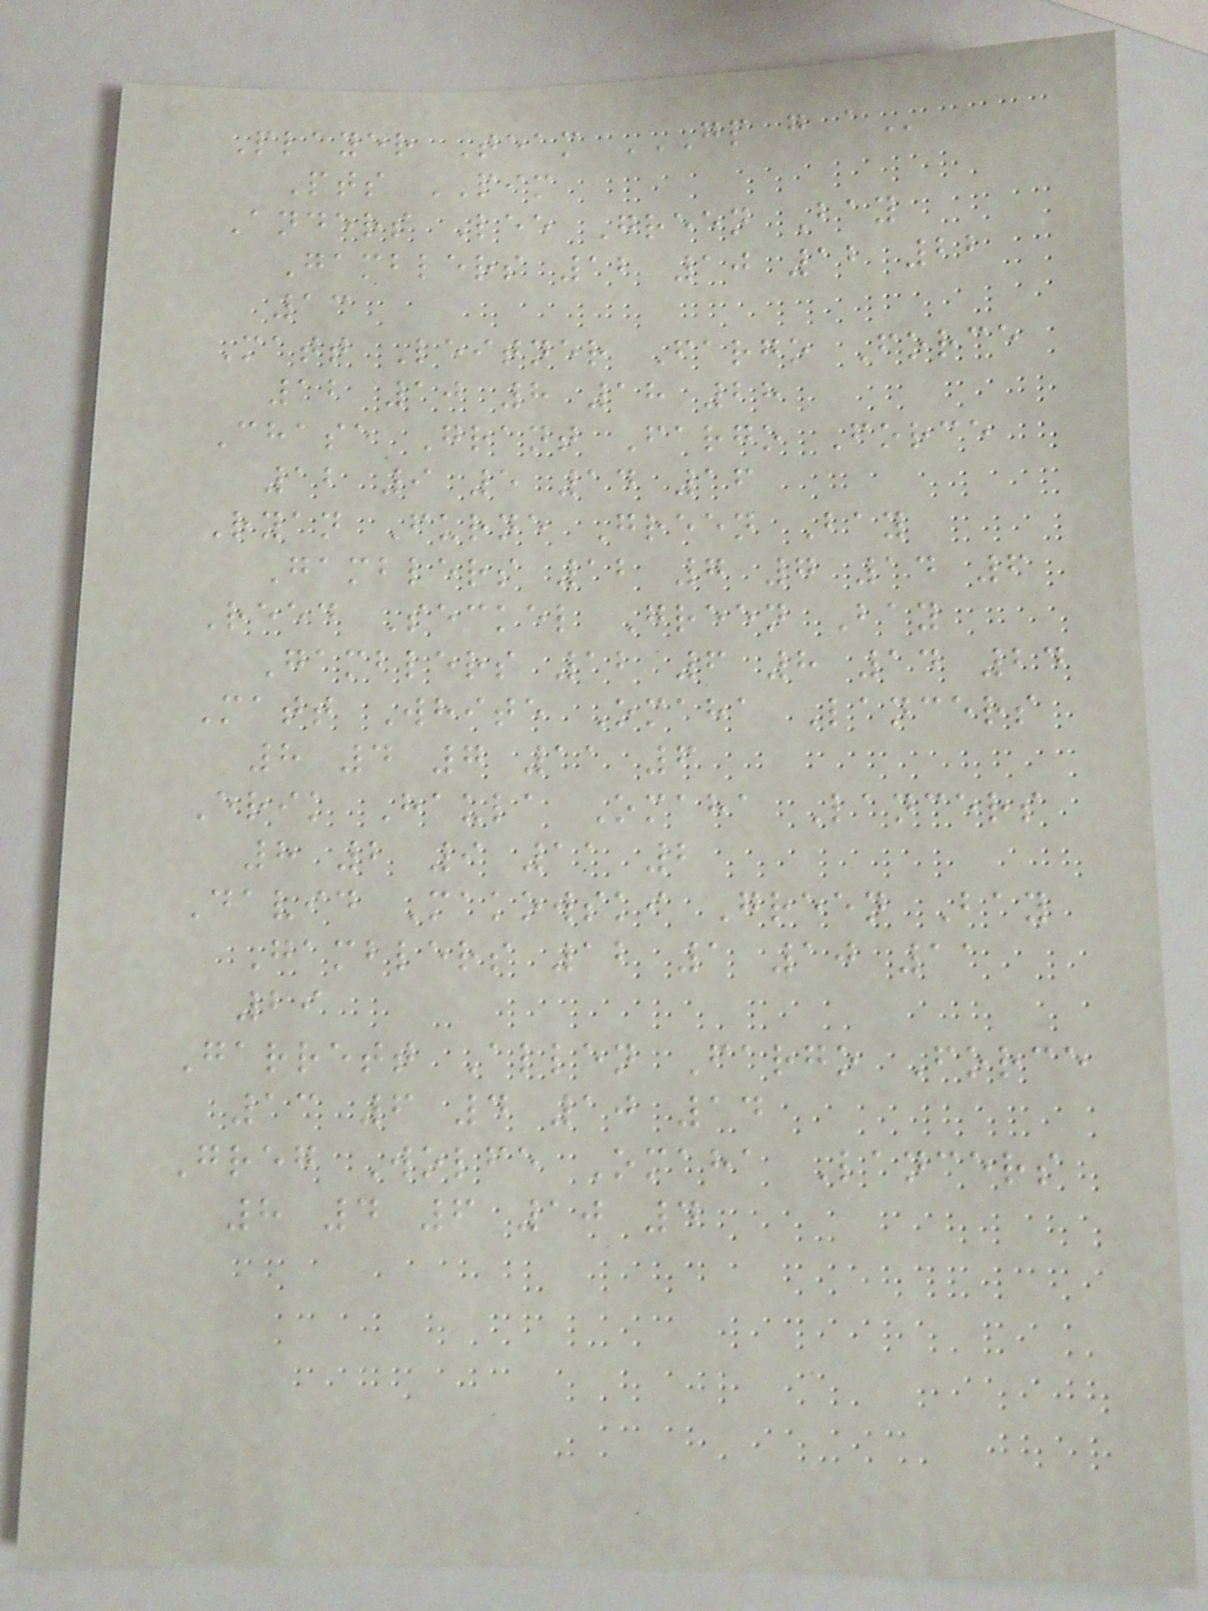Player Team GP G A
Pts PIM
Anders Lee Green Bay
Gamblers 12 10 12 22
13
Matt Leitner Fargo Force
12 10 8 18 28
Chase Grant Fargo Force
12 9 5 14 16
Ryan Furne Green Bay
Gamblers 12 7 7 14 6
Reed Seckel Green Bay
Gamblers 12 6 8 14 24
Matt White Omaha Lancers
8 4 7 11 6
Erik Haula Omaha Lancers
8 2 9 11 2
David Makowski Green Bay
Gamblers 12 1 10 11
29
Garrett Allen Fargo Force
13 6 4 10 14
Greg Wolfe Omaha Lancers
8 4 6 10 4
